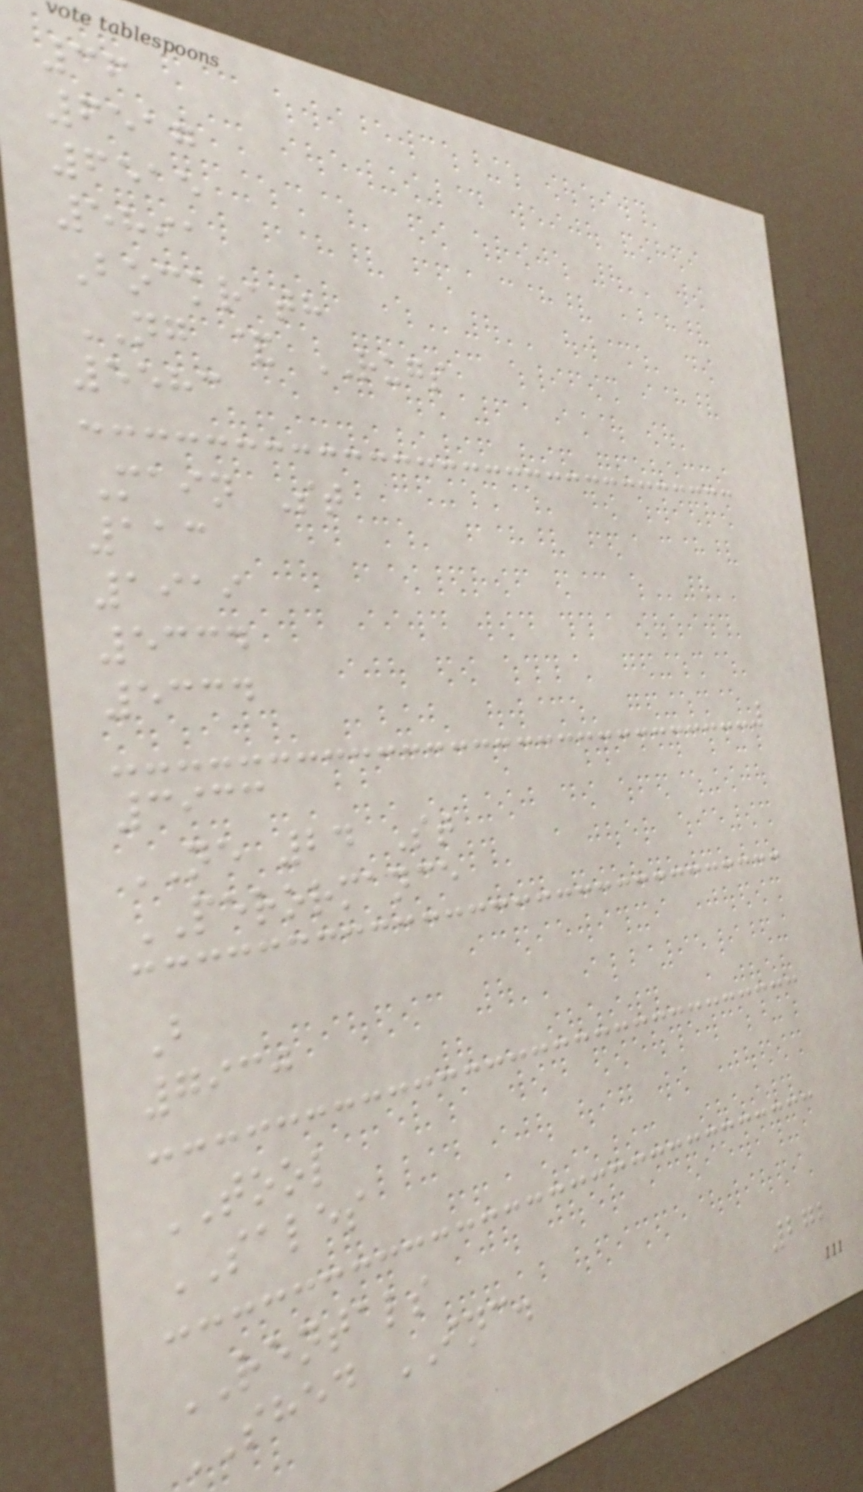36
6517
6515
5891
Bockrath
NG & RUGS
5583
Main St
113
1919
5334
5334
3933
NE 24 St
PERORMANCE
B
7930
TOOL
SALES
RENTALS
SHED INC.
272
